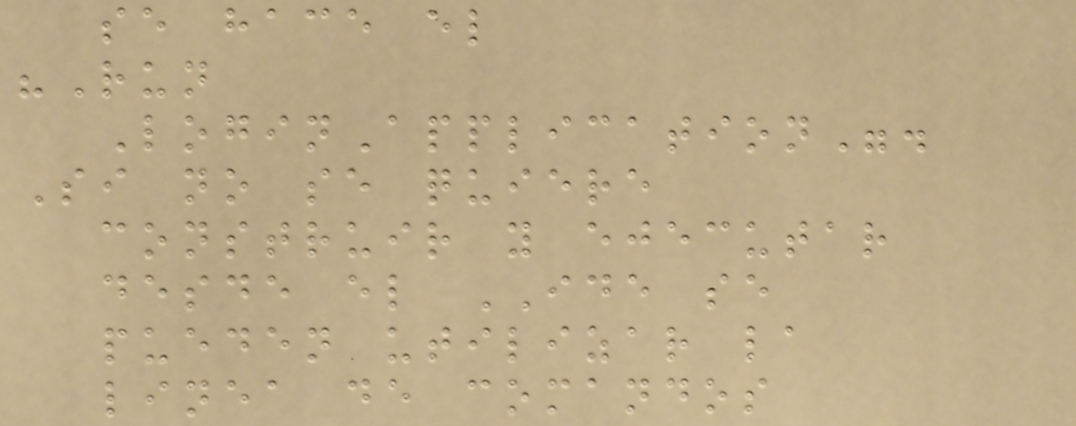se hace el
"Run
LoginApplication".
Si no se quiere
construir y ejecutar
desde el IDE se
pueden utilizar la
linea de comandos
